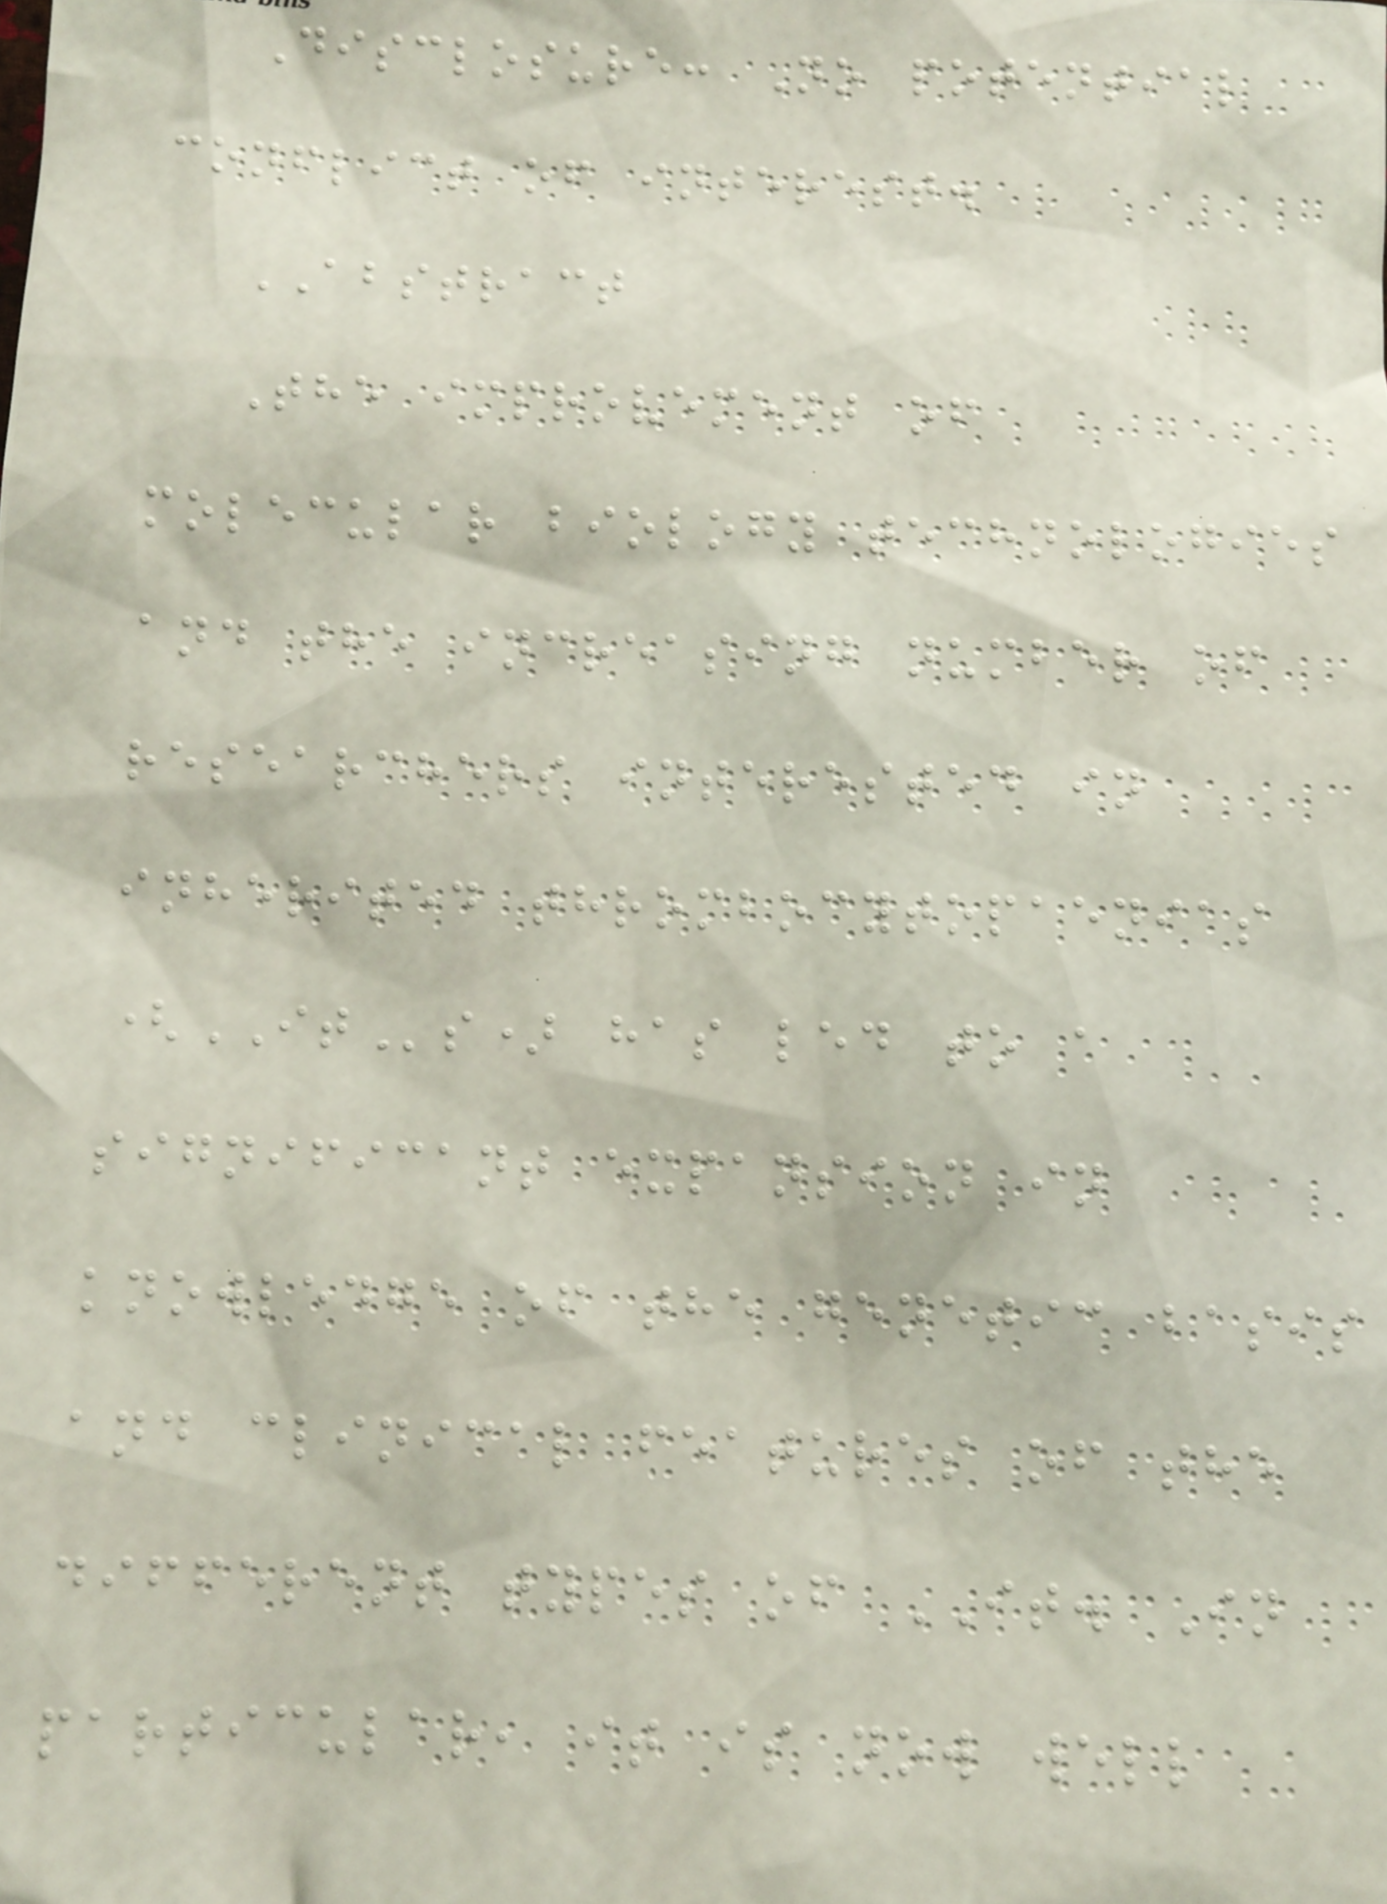Disclosure: No potential
conflict of interest.
ABSTRACT
The improvement of
molecular biology technologies
and the increasing number of
researchers interested in
inherited thrombocytopaenias
(ITs) has led to a
significant expansion in
knowledge of the genetic basis
and clinical features of the
different types of IT. In
particular, it is now well
